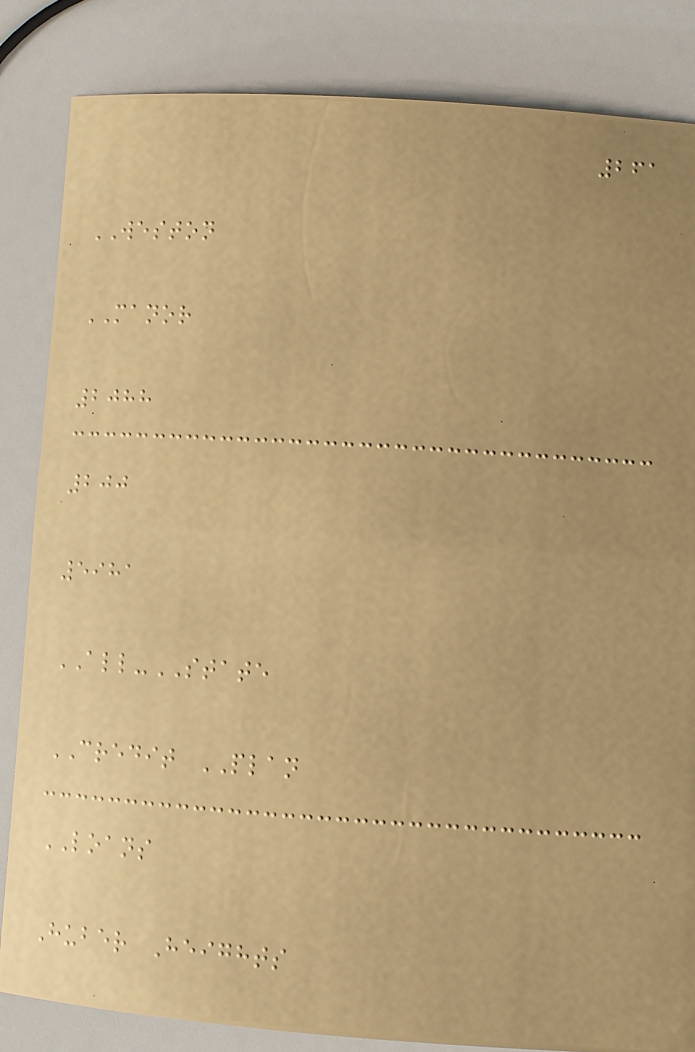261
WESTON
MANOR
2088
200
5981
ALL-STATE
CREDIT PLAN
LOANS
Huber Heights
